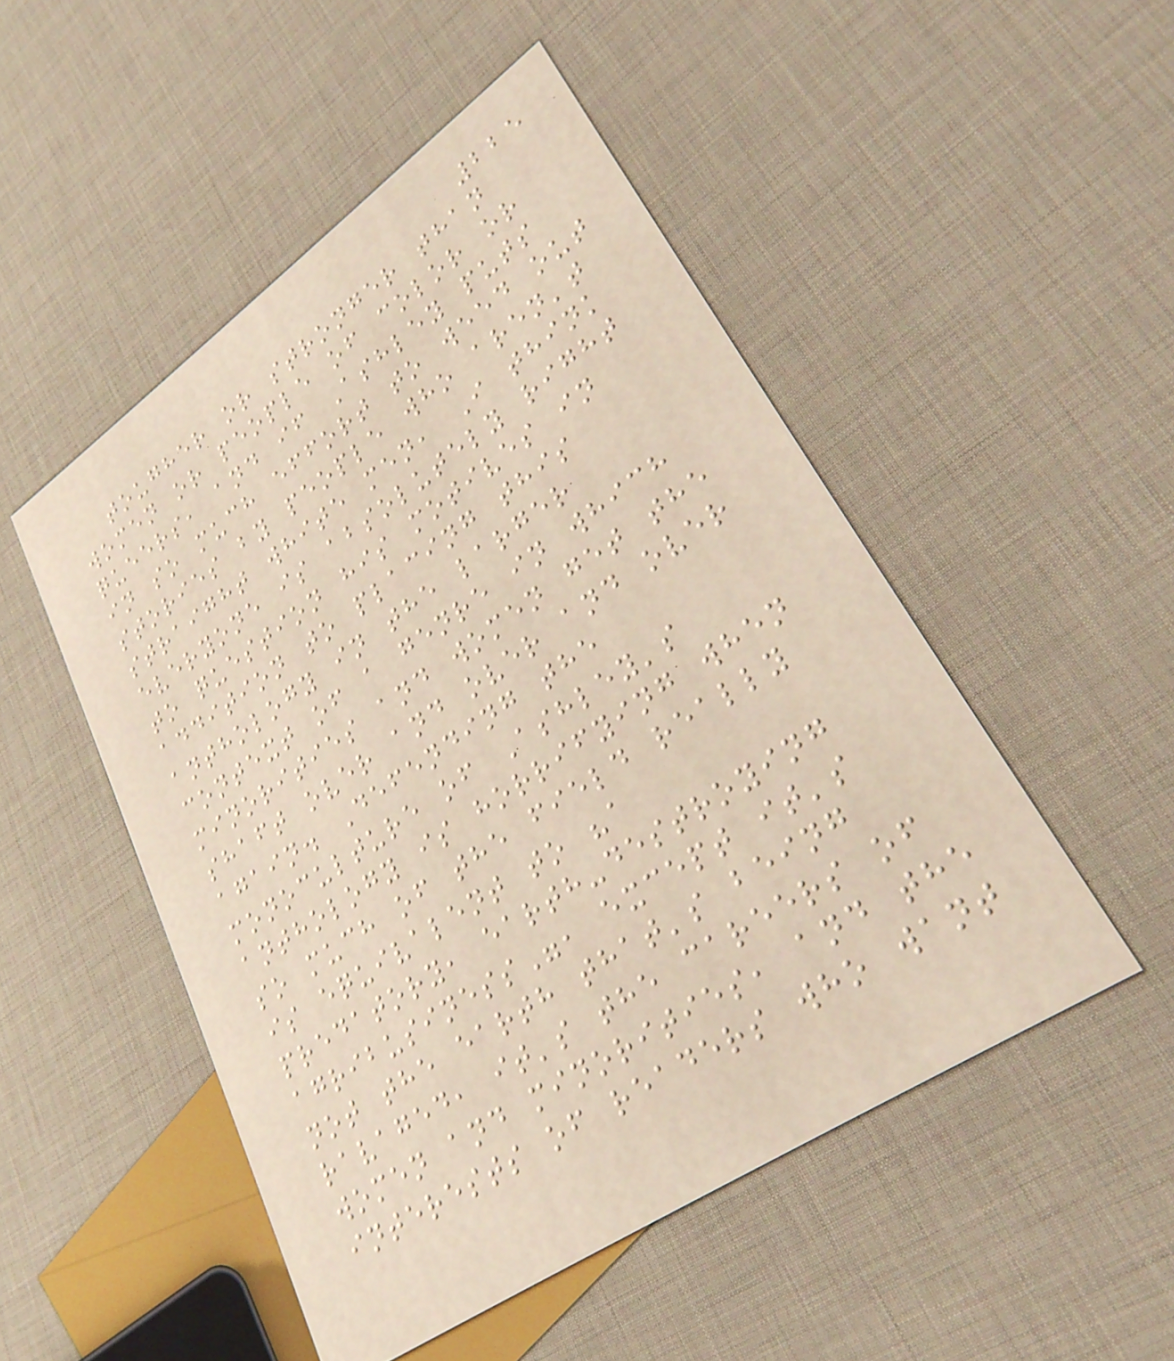225
tougher or stronger than
women or people of color or
queers, and if Ashley puts
in so much effort to weed out
stories by people who aren't
straight white men, I think
everyone is absolutely right
to question his motives in
addition to placing this
anthology in the larger
context of a genre in which
minorities and women get the
shaft over and over and over
again. Defending the
monoculture of Ashley's
anthology is horrifying when
so much of the field really
is equivalent to "a
predatory, earth-destroying
agribusiness", except it's
not the earth that's being
ravaged, it's the careers of
women and minorities, and the
interests of readers who want
